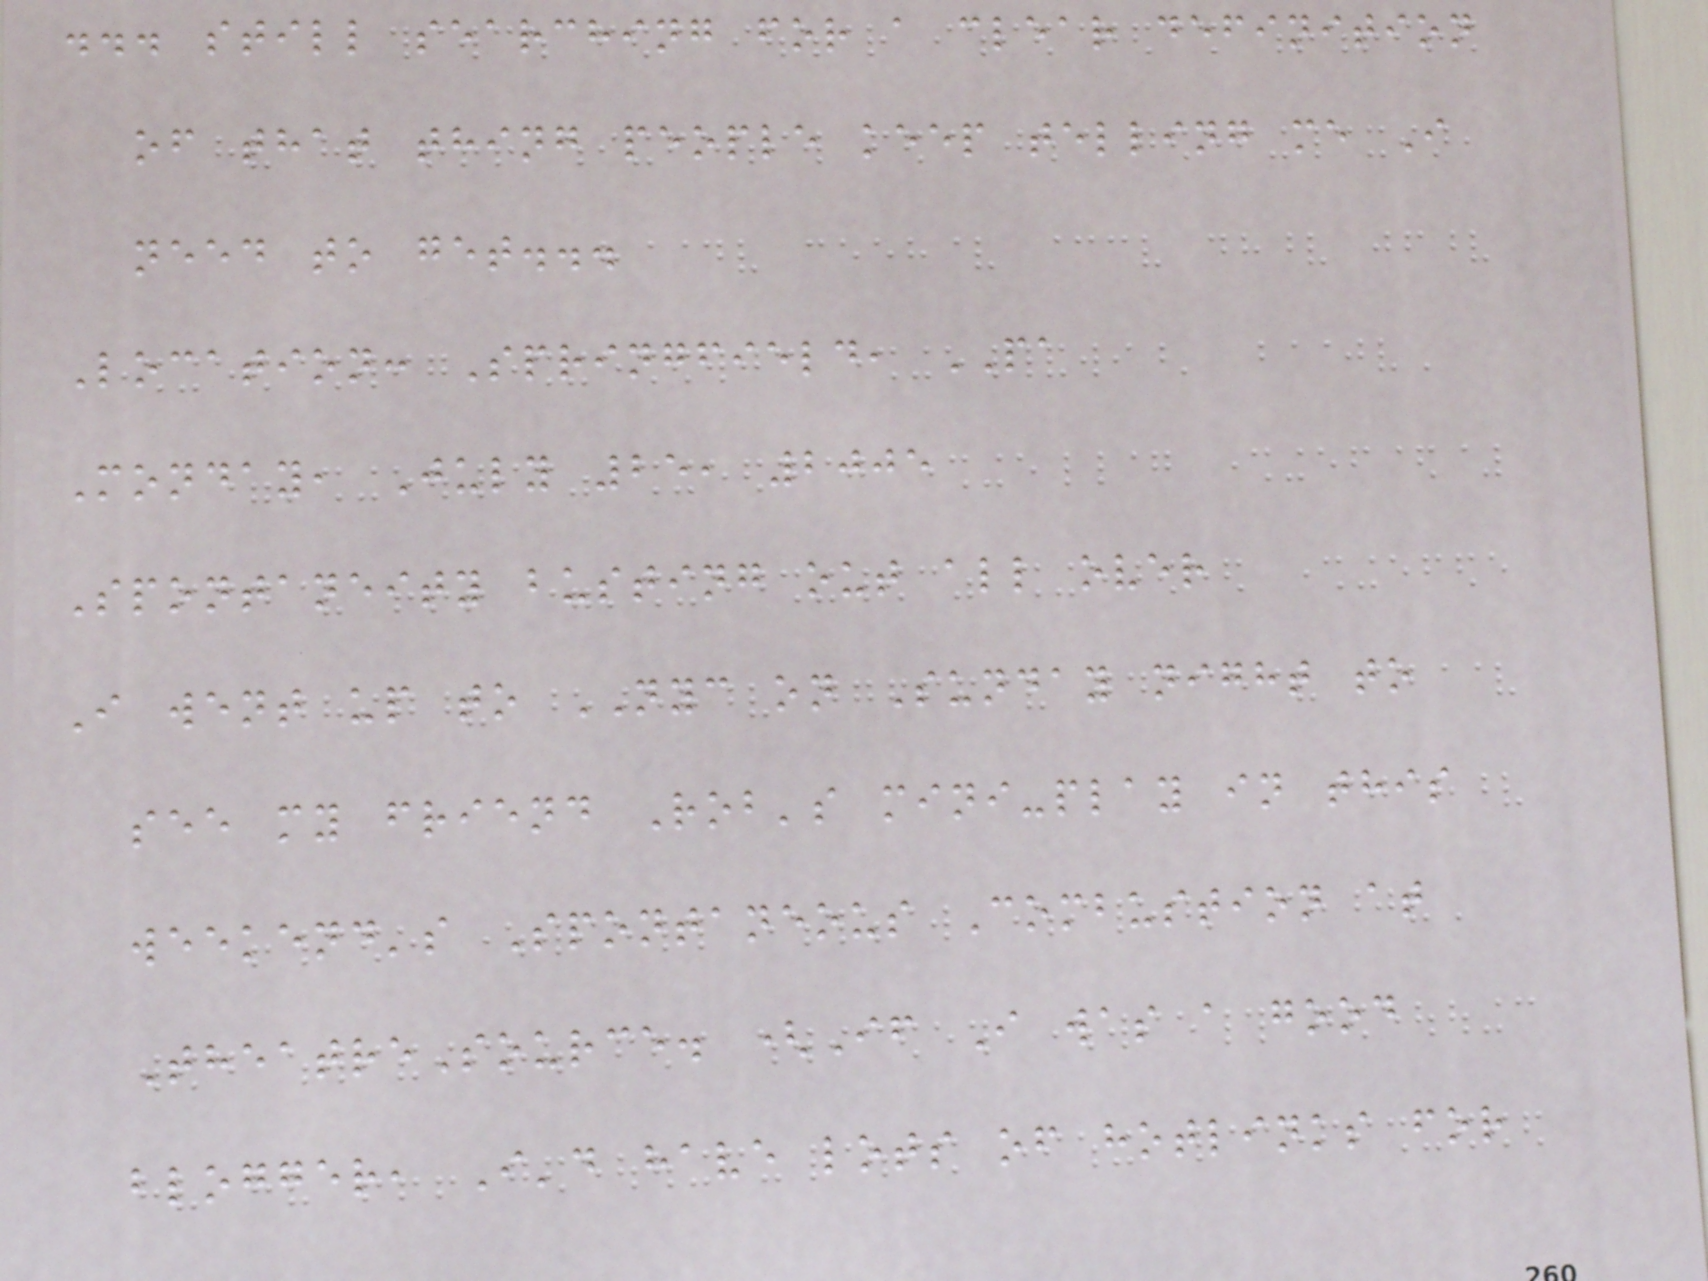... still searching for a clear definition
of that thing people keep telling me I
need to get...
Location: Springfield, PA
Monday, July 25, 2005
Spontaneity busting out all over
I went up to NYC on Sunday night to
see my friend Rob's mini-play in this
weekend's Spontaneous Combustion at
TheatreSource. (If I was a good
blogger, I'd have lots of hotlinks for
